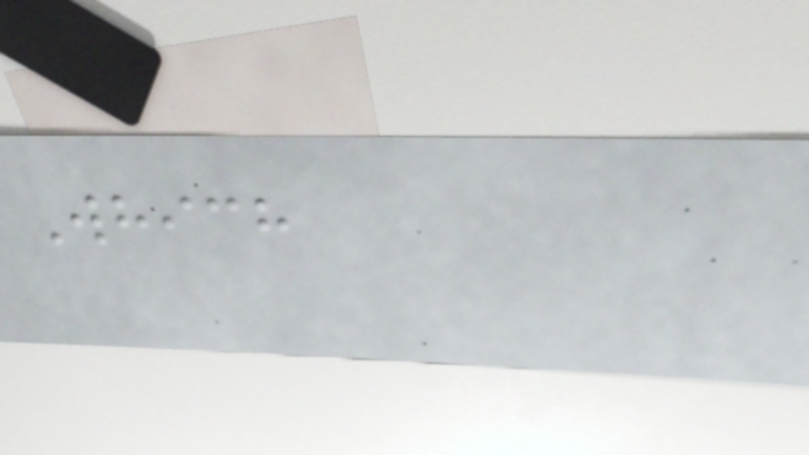Which
